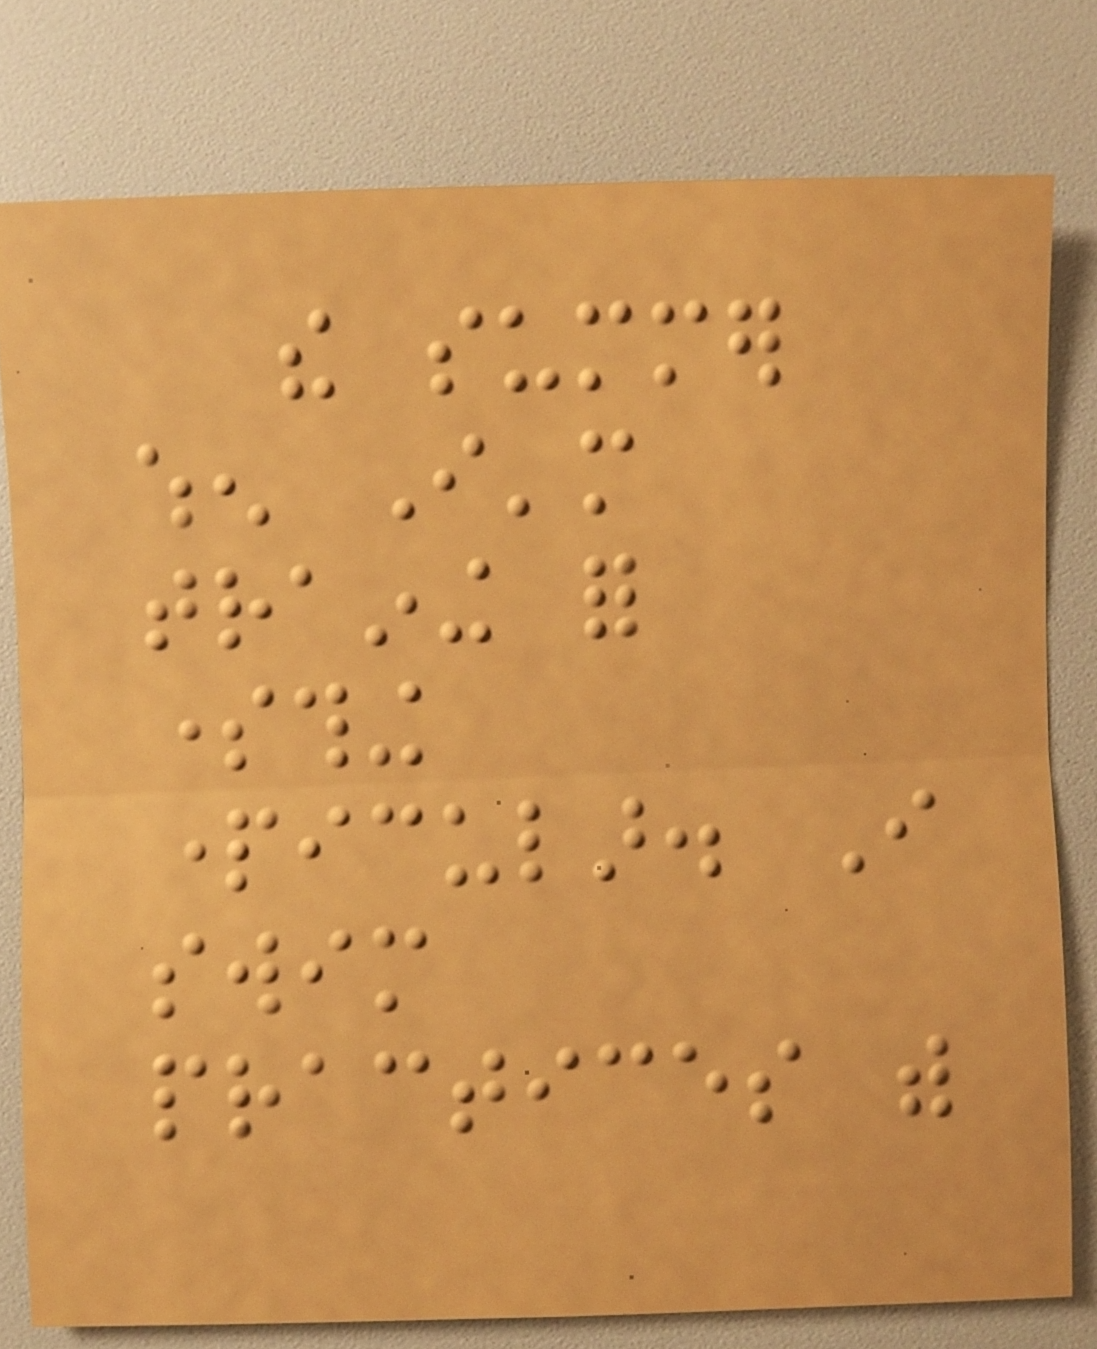the summer
when I'm
training for
something
particular. I
swim
practices with
